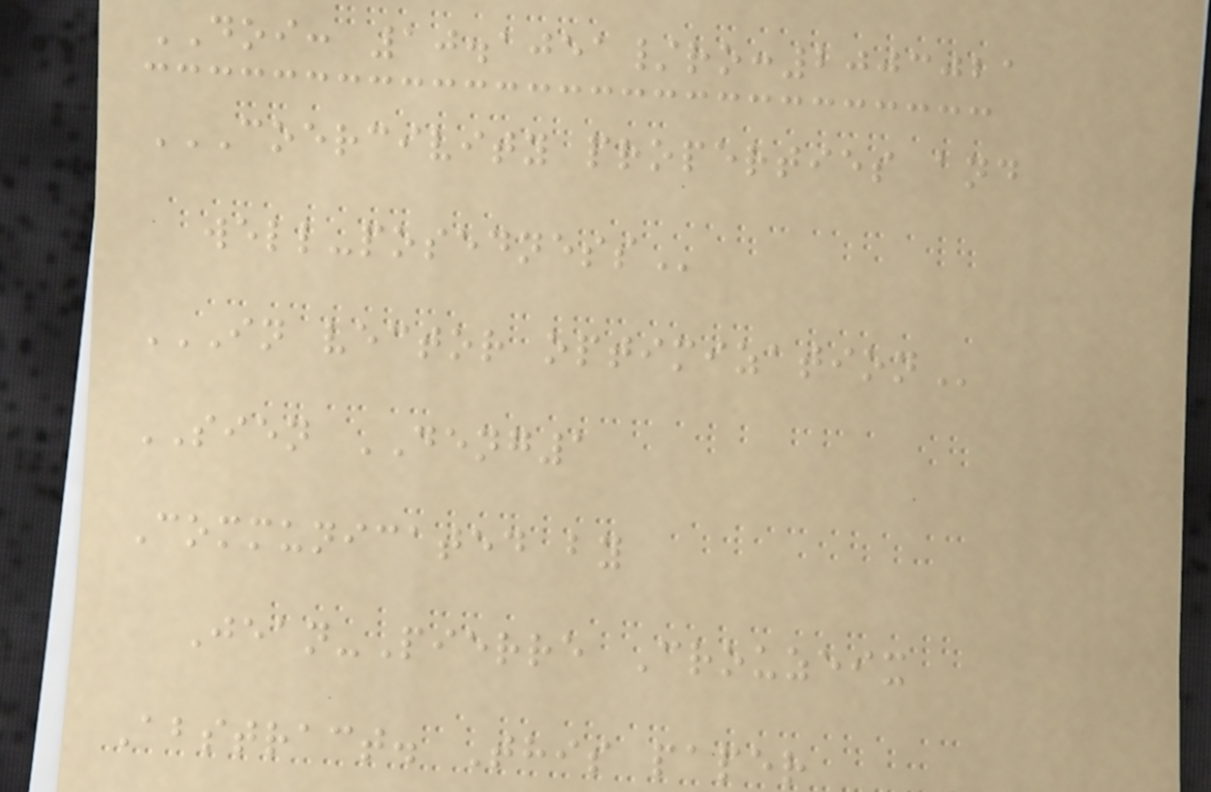DOI: 10.1051/ro:2003021
COERCIVITY PROPERTIES AND
WELL-POSEDNESS
IN VECTOR OPTIMIZATION
SIEN DENG1
Communicated by
Jean-Pierre Crouzeix
Abstract. This paper
